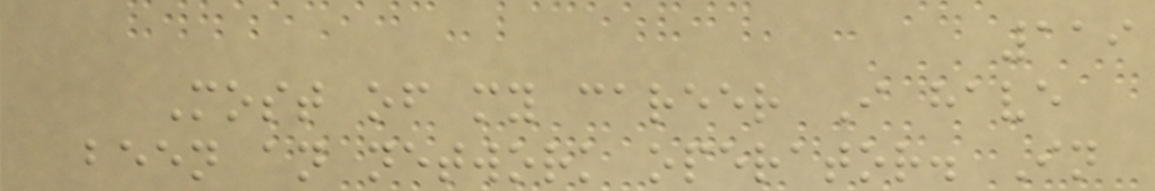119
Most of my career I have
been an network operator. In
